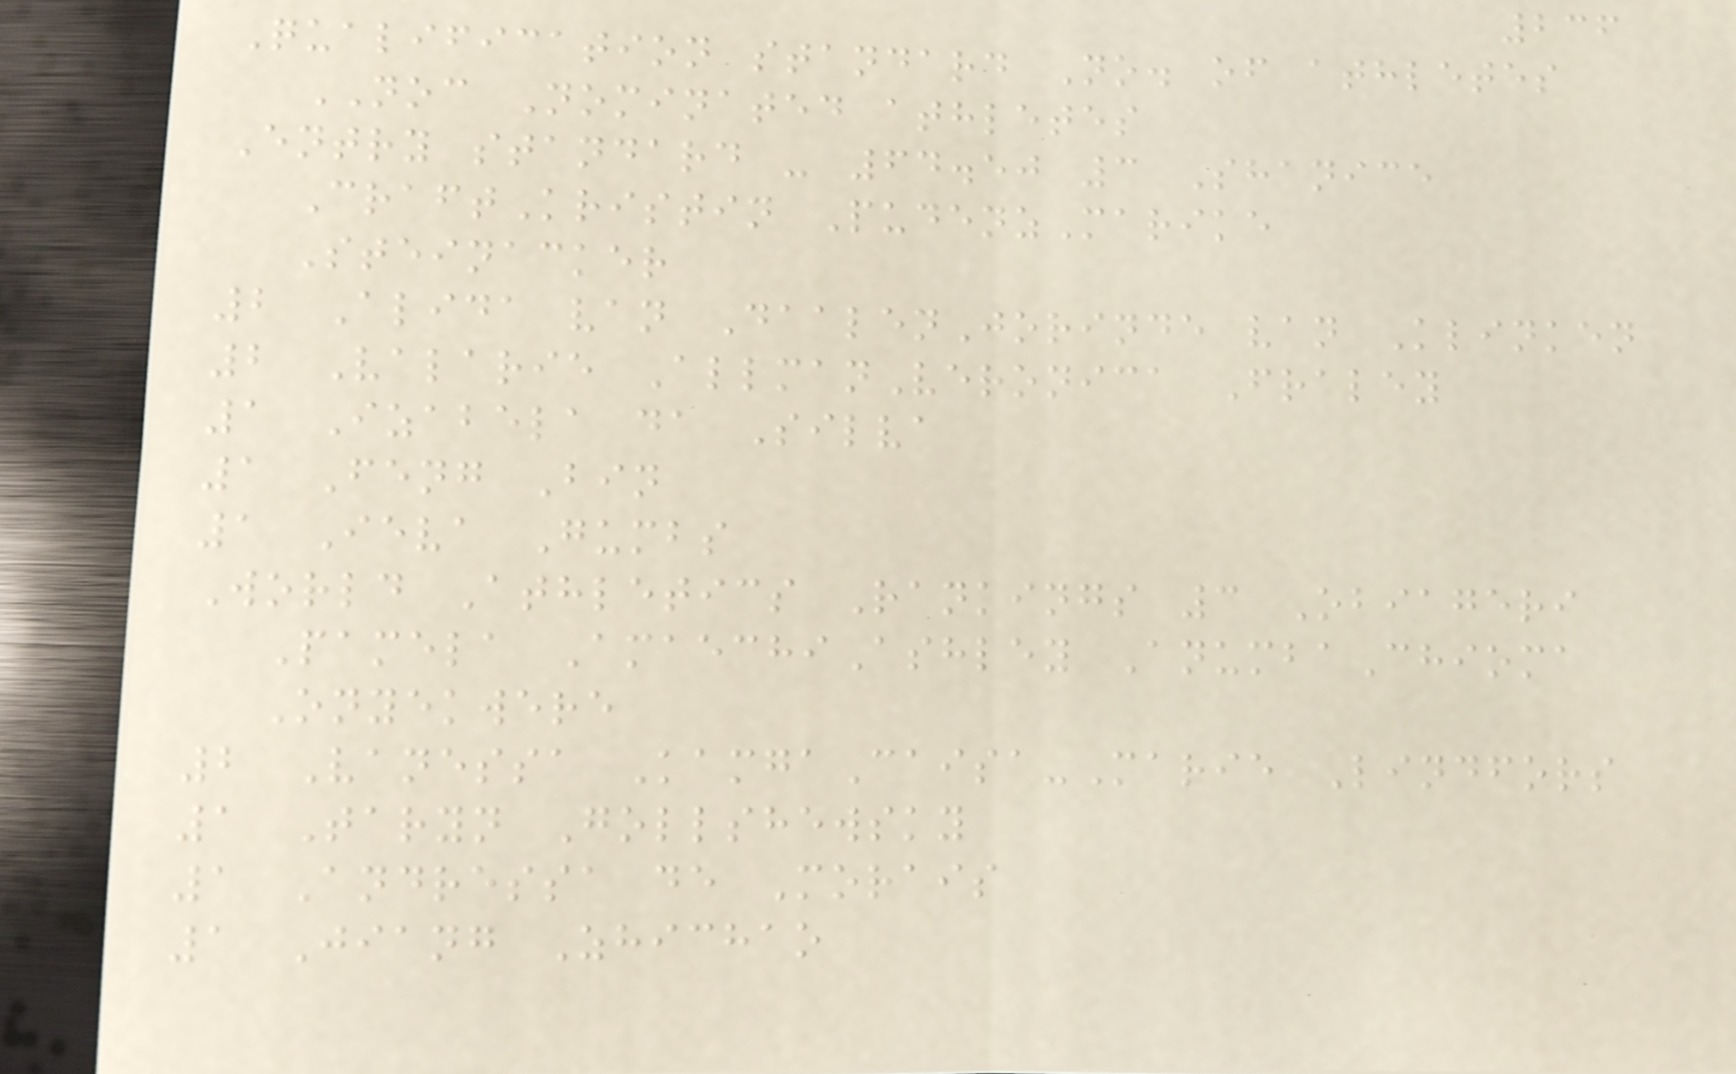236
Qualification standard No. of athletes
NOC Nominated athletes
Entry standard - 64.50 3 Shanice
CraftKristin PudenzMarike
Steinacker
2 Alida van DaalenJorinde van Klinken
2 Valarie AllmanVeronica Fraley
1 Izabela da Silva
1 Feng Bin
1 Ieva Gumbs
World Athletics Rankings 3 Obiageri
Pamela AmaechiAshley AnumbaChioma
Onyekwere
2 Vanessa KamgaCaisa-Marie Lindfors
1 Taryn Gollshewsky
1 Andressa de Morais
1 Jiang Zhichao
